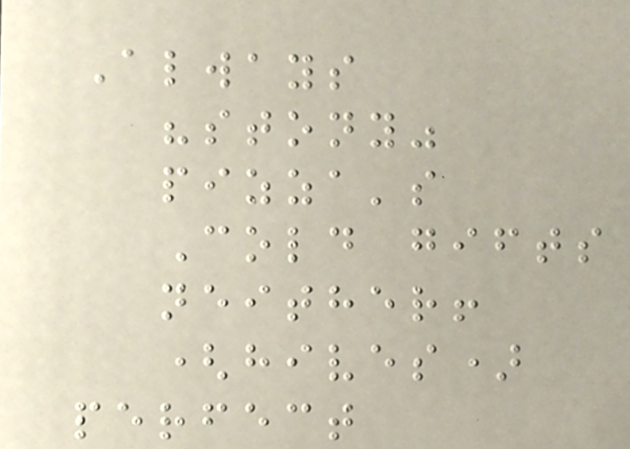Always
"stony"
pizza's
Cold gifts
neither!
(hives)
perfect
